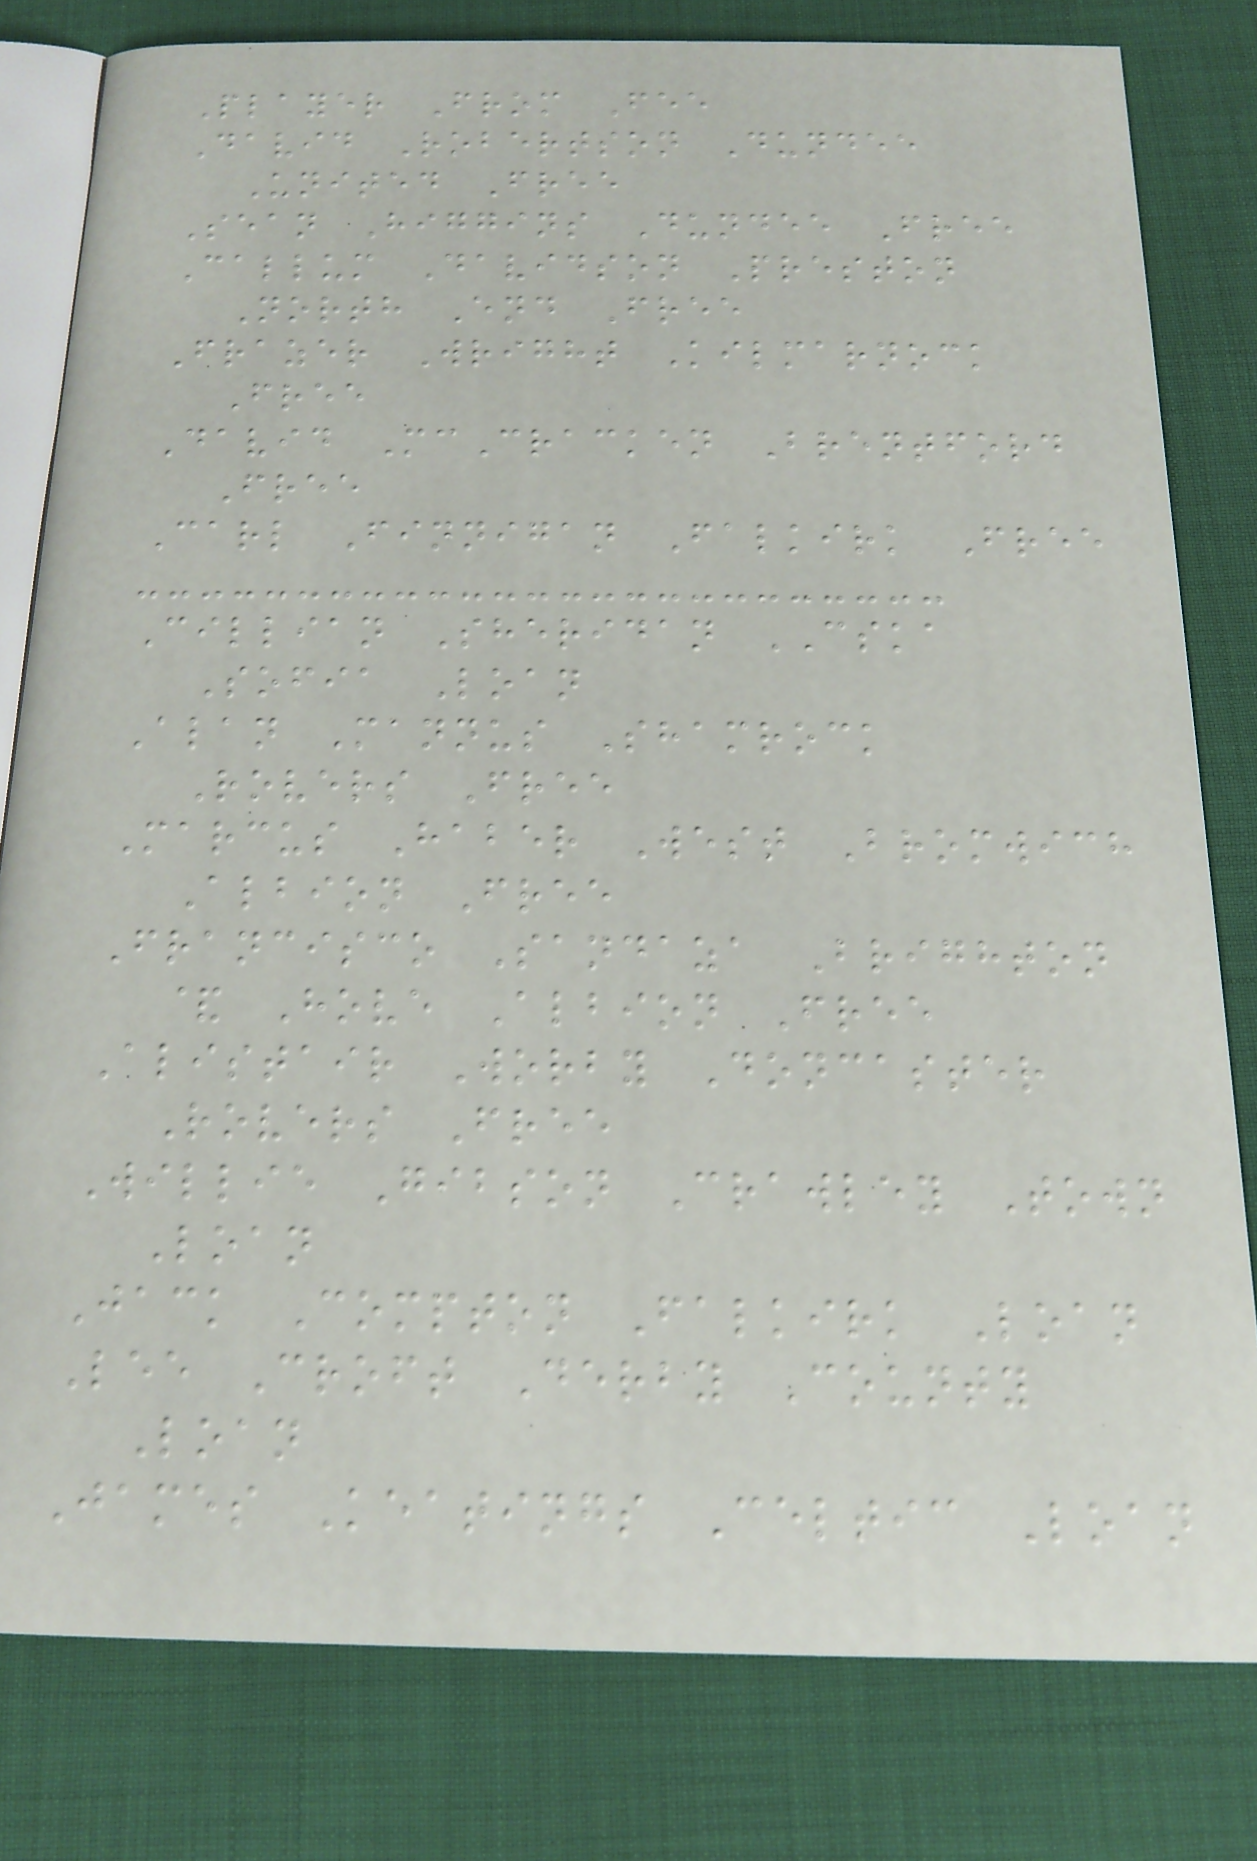Player From Fee
David Robertson Dundee
United Free
Sean Higgins Dundee Free
Callum Davidson Preston
North End Free
Frazer Wright Kilmarnock
Free
David McCracken Brentford
Free
Carl Finnigan Falkirk Free
Cillian Sheridan CSKA
Sofia Loan
Alan Mannus Shamrock
Rovers Free
Marcus Haber West Bromwich
Albion Free
Francisco Sandaza Brighton
& Hove Albion Free
Alistair Worby Doncaster
Rovers Free
Willie Gibson Crawley Town
Loan
Jack Compton Falkirk Loan
Lee Croft Derby County
Loan
James Keatings Celtic Loan
